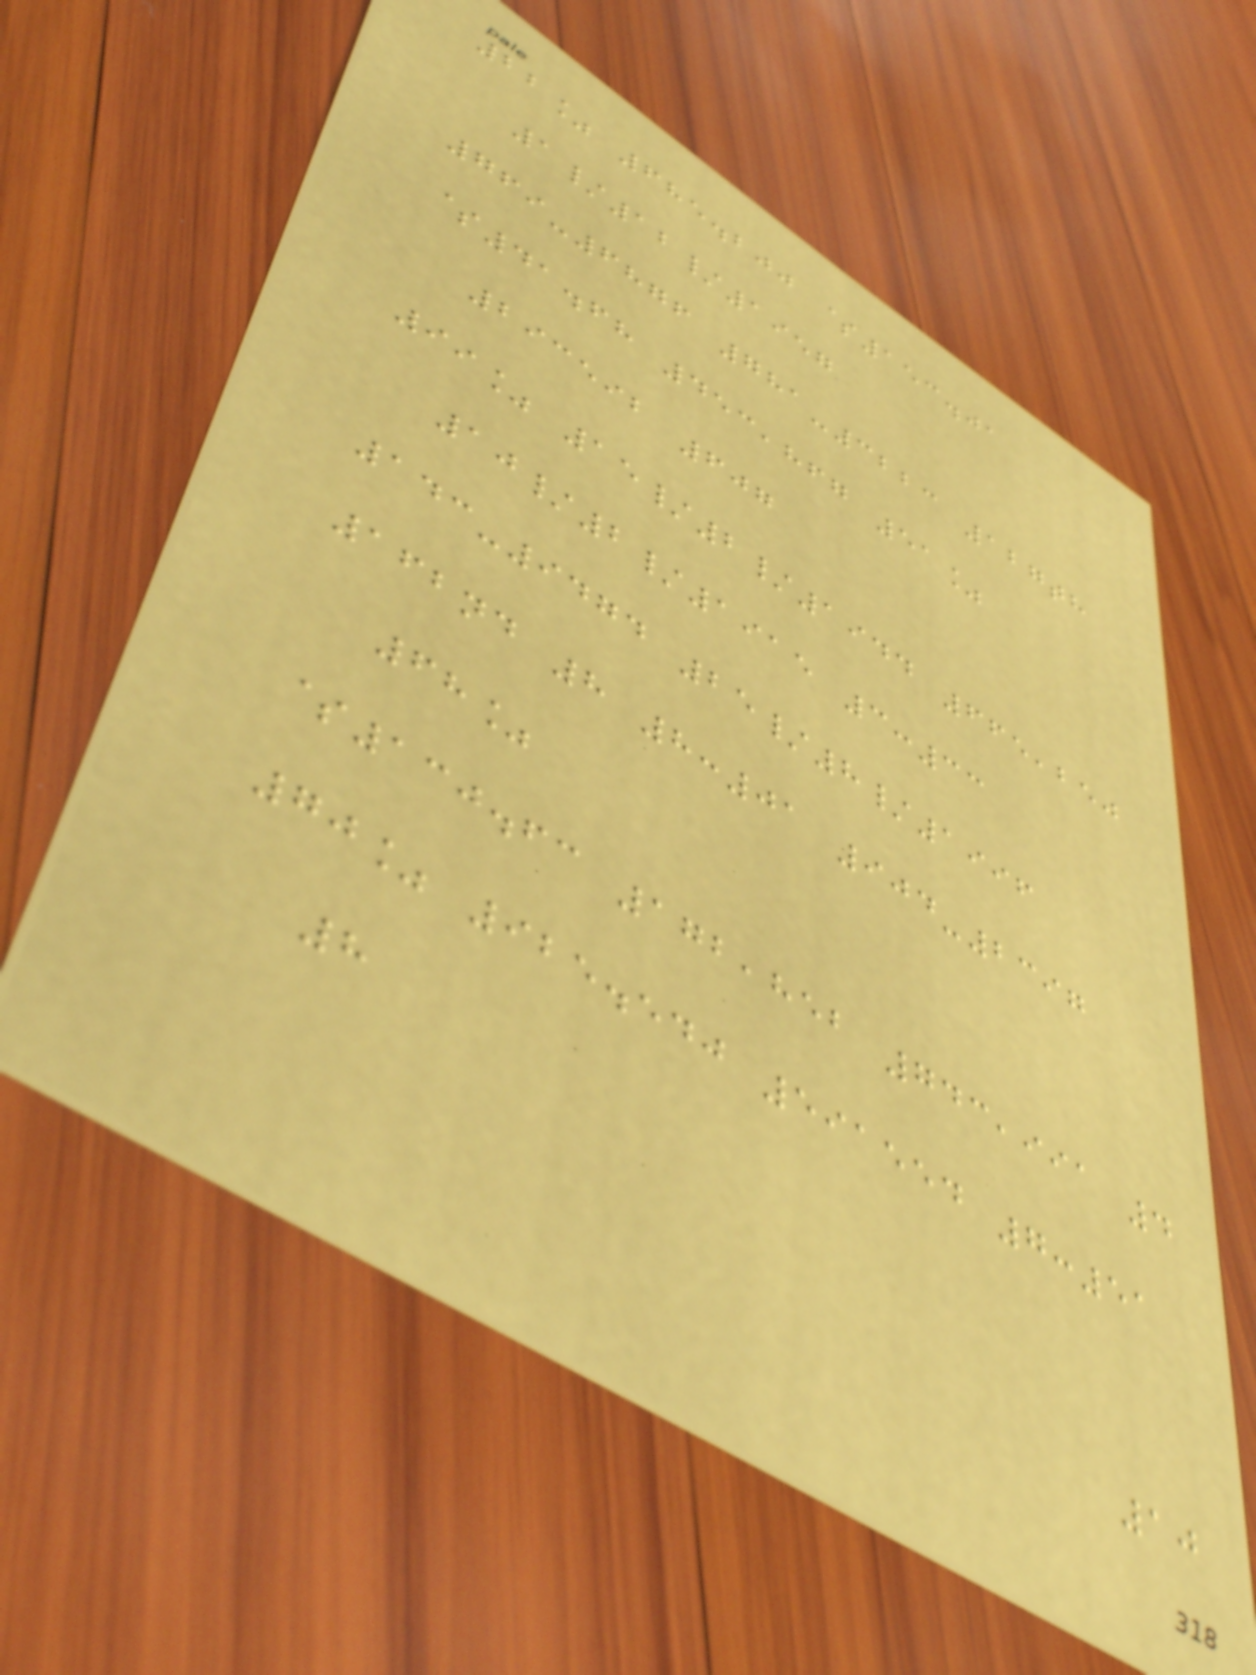22% 685.200 $153.01
1/12/1957
769-6876 781-3223 127th
$41.68 453,867 51%
293592 607
99% 15/2/1944 665,250
10/2/1915 3:33
143-9474 25/8/1996
162nd 8 8:01 904-2397
68%
$130.63 172,852 743,991 4
70% 925.540 591554 7:51
8
10
